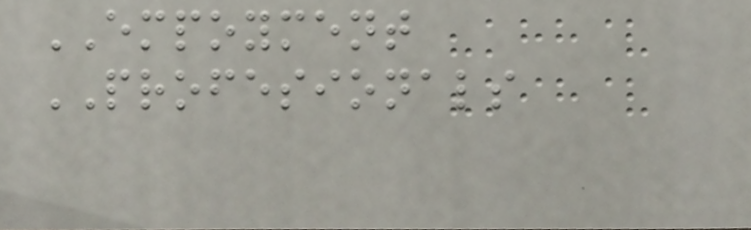EMPOYMENT
PROFESIONALS
